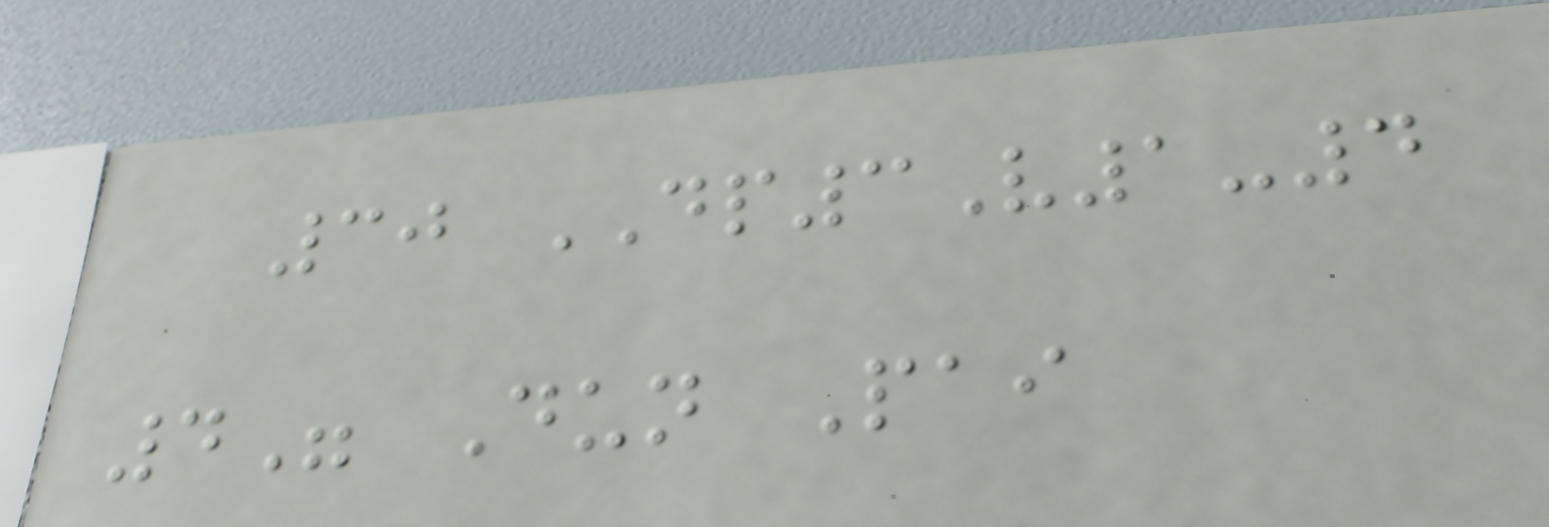30 DP3V1-4
4" Dun Pai
